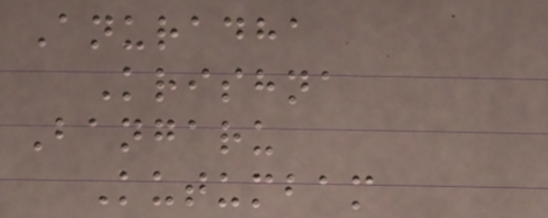Anuradha
Krishna
Bangaru
Kutumbam
